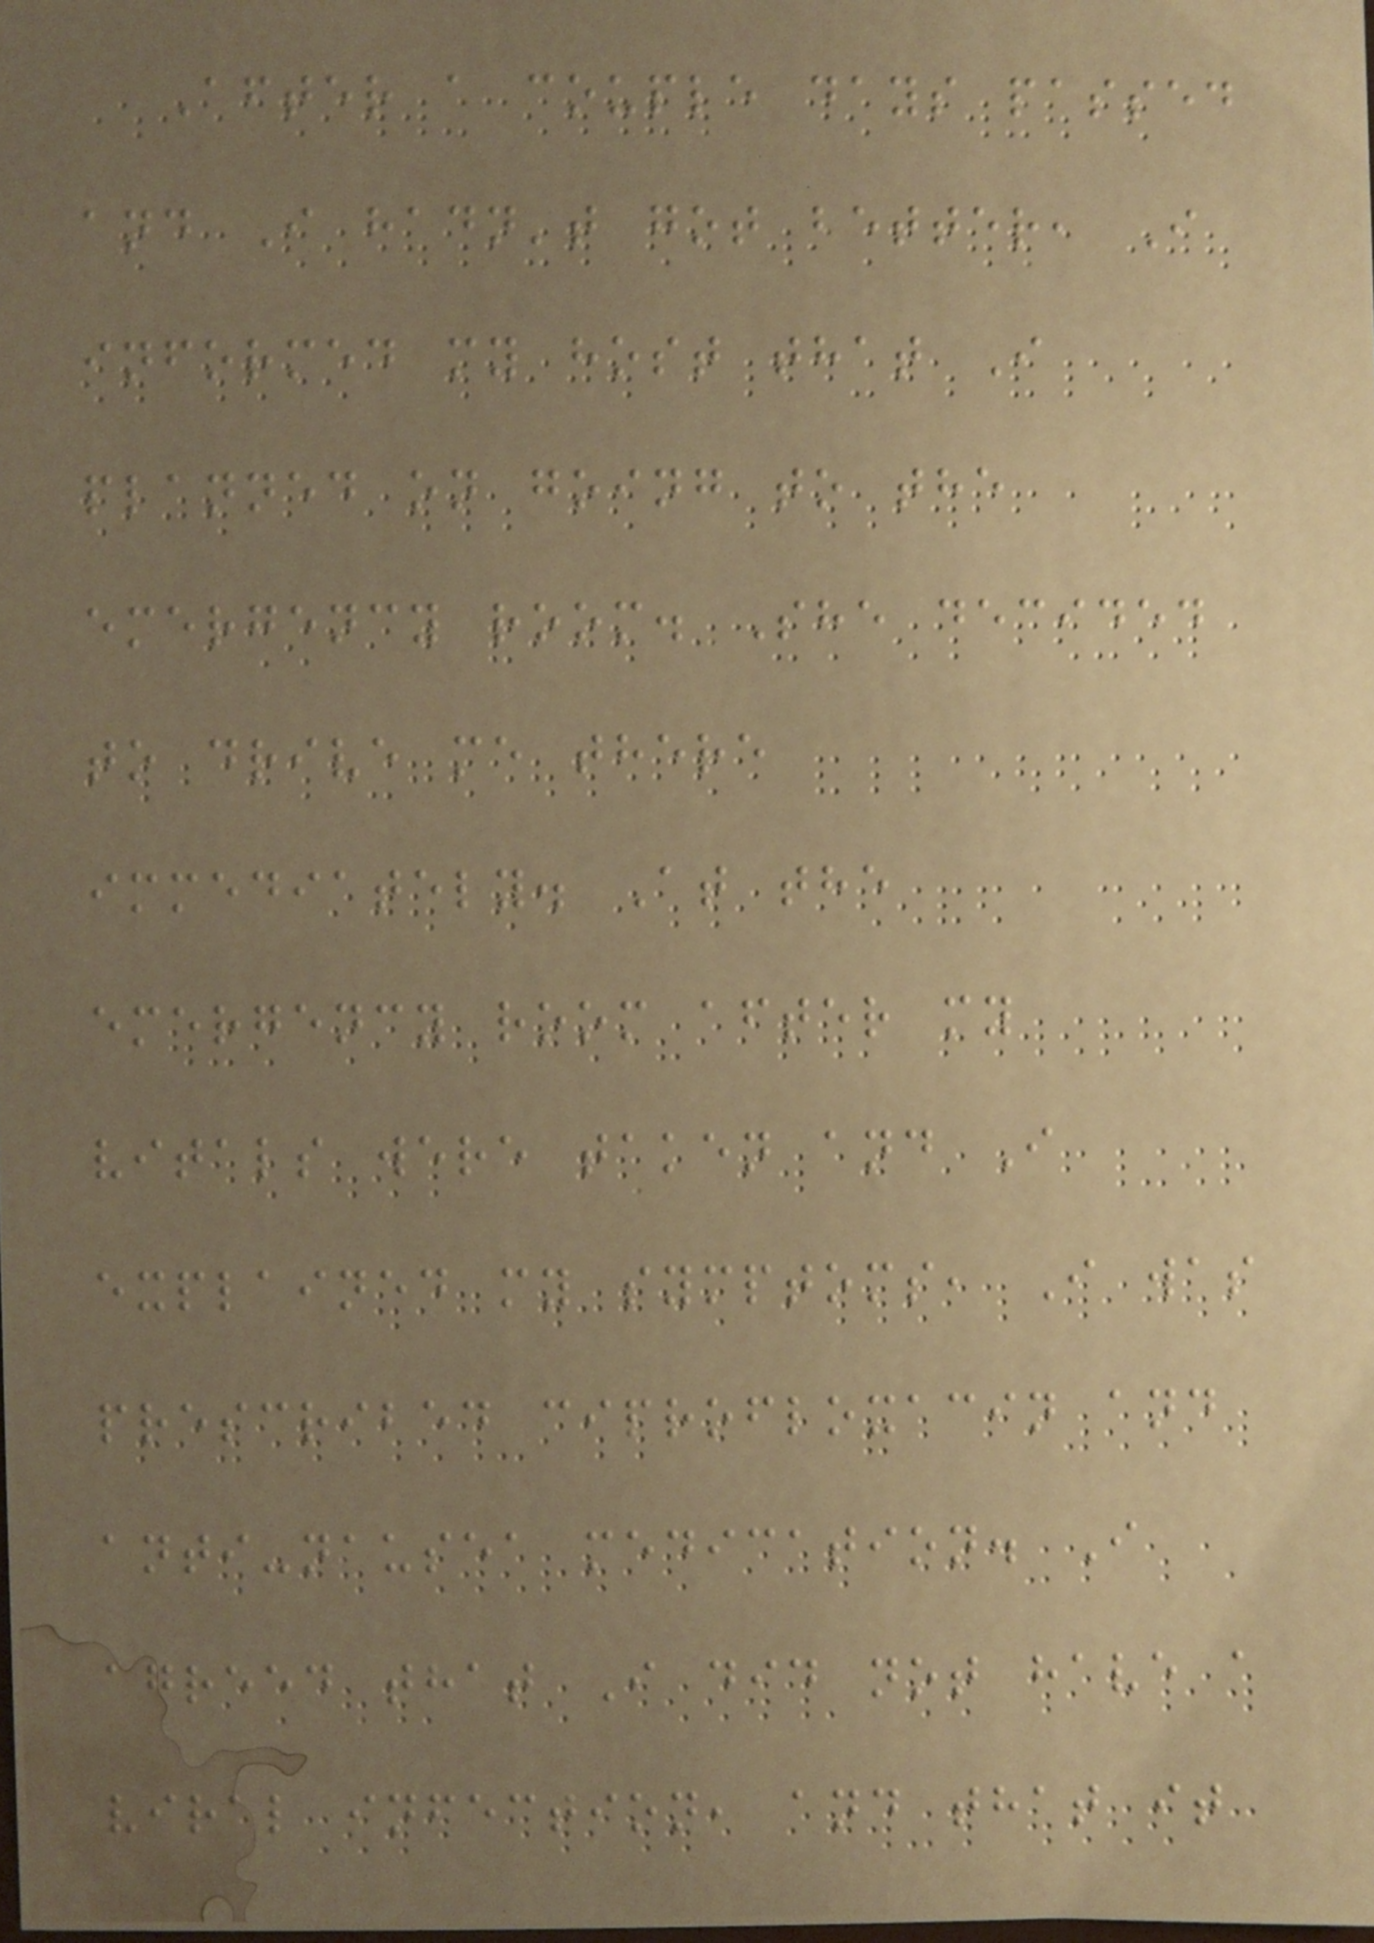After a couple days passed
and I hadn't got better, I
informed my host that I
planned on going to the
emergency room. She decided
to drive me there
immediately. At the
emergency room after my
vitals were taken and I
explained my symptoms, I was
prescribed ciprofloxacin and
anti-nausea medication. I
agreed that I did not have a
viral infection, and that it
